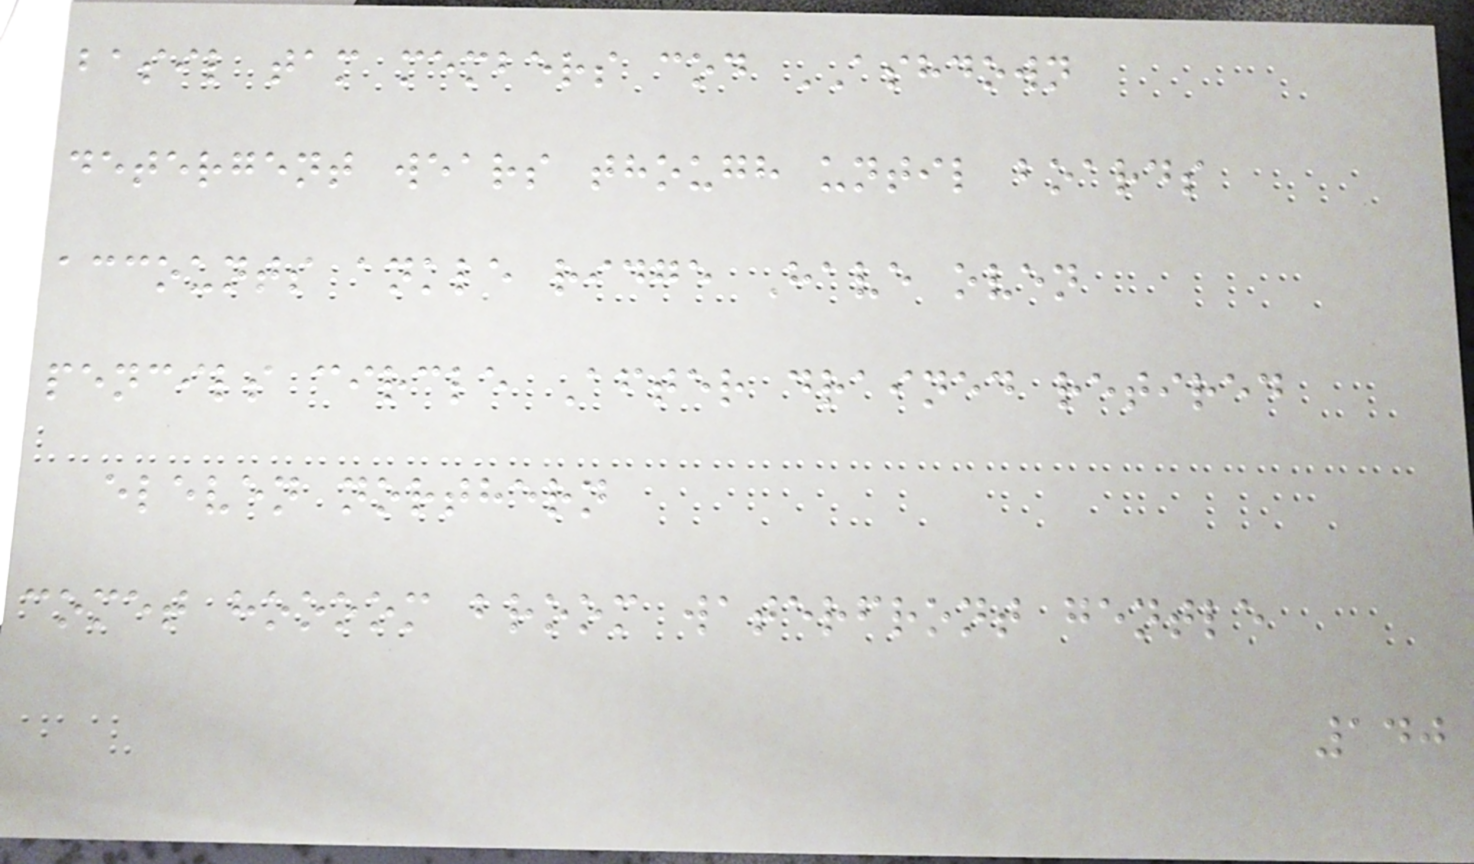basil tam members cod ASHDOWN
detergent wears though until boards
accounts ankle ridge Have oven
pencils circle After drained retired
eleven northern
comet hoooom broom waterfront gentle
140
